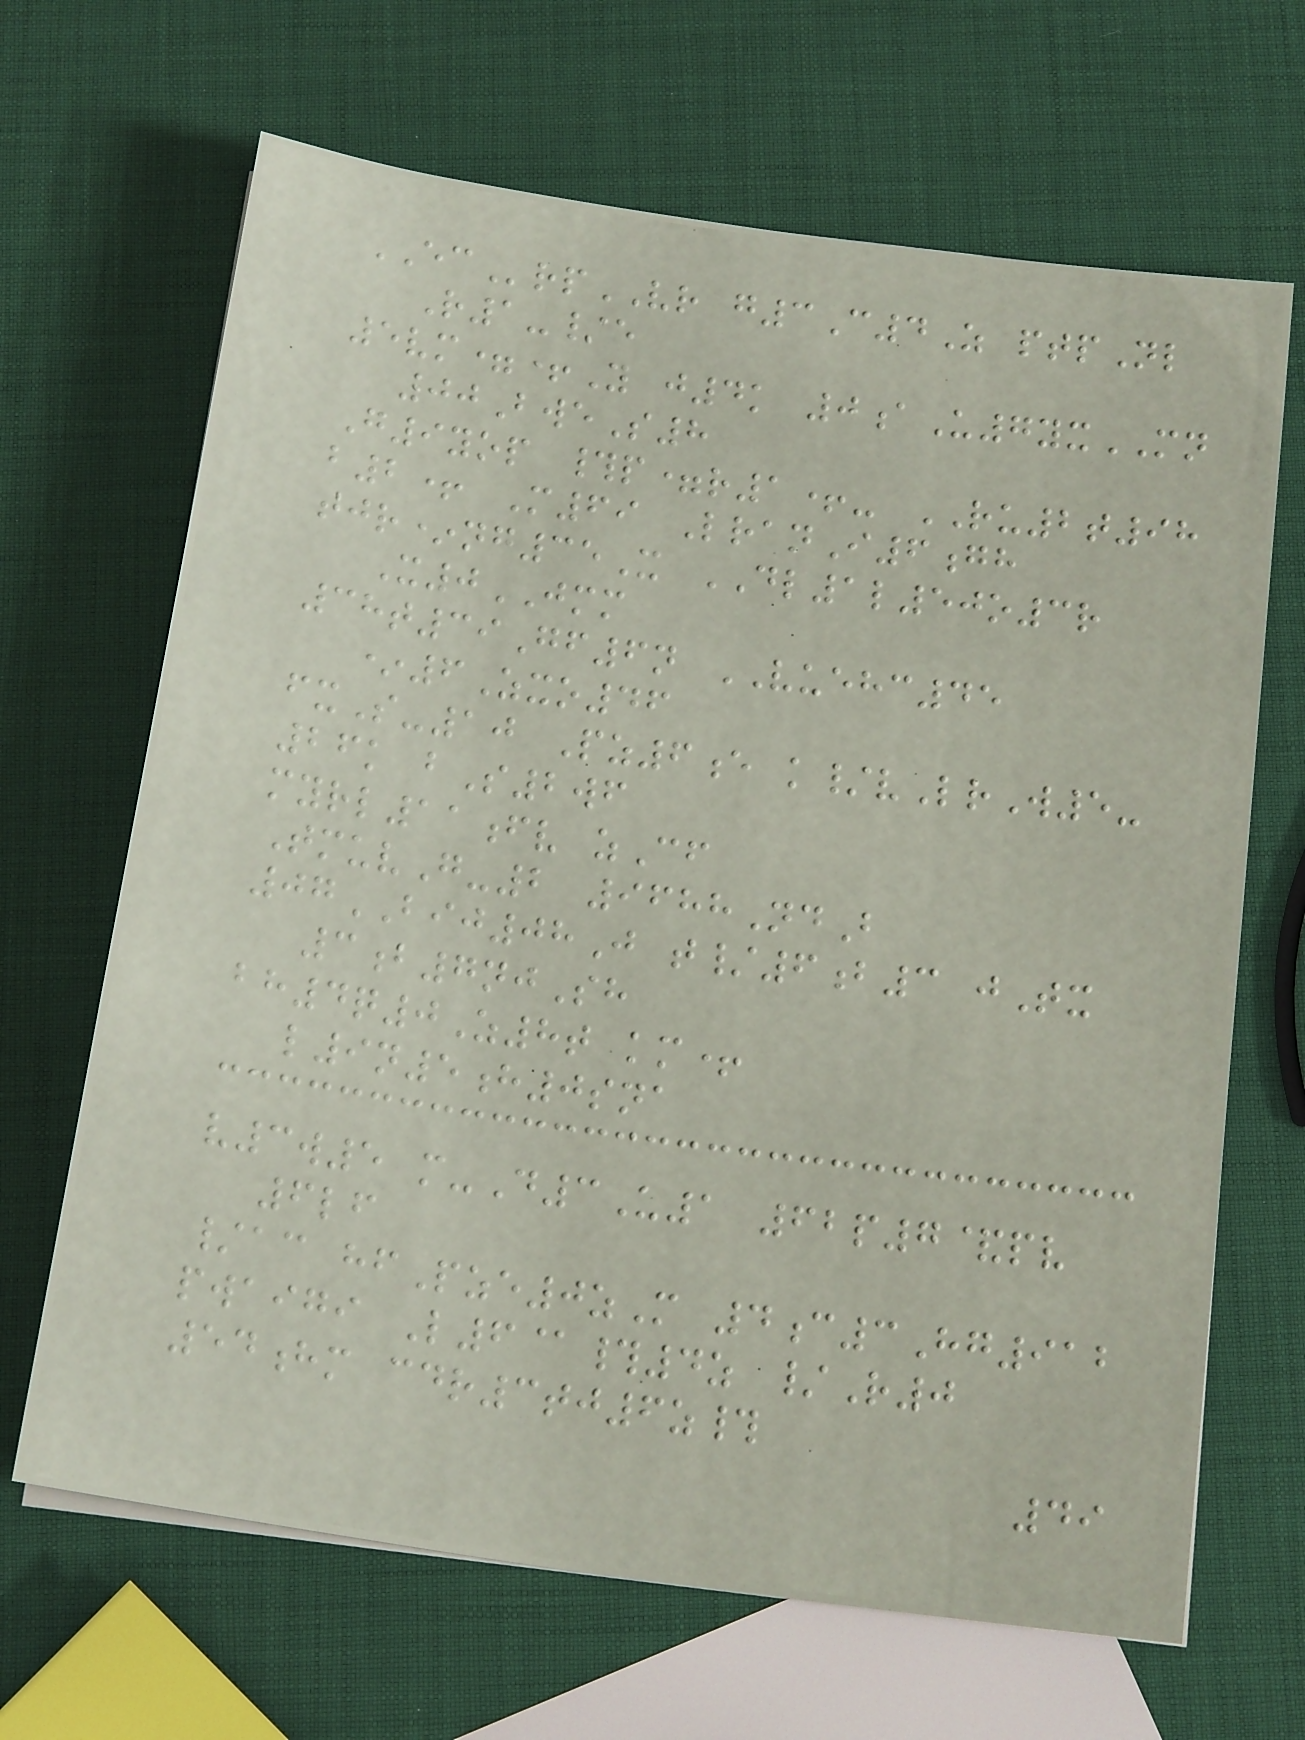ECrpVR g3C4Z ptpNl
R1-/e
5vm=+Y j4k 0aU7yxMN
00BweS8
G9yop #p=r1+- RU2t98
b2+ M69 LranI6gh
tjr*ng35X DL1l50o3r
X0JMM
38t39Gf6n VUEHC45
*6Zxo46
fxS-10 Pz6e k/vLrW5-
26k bS2wf
myrl11fv zCf
TmuvG-2 9688NdB
07BIJ08J t/6b3 jTx
3b7njSh
bh4q0Z8t km+
l9n5h0sna
v3w5 m-D3U1 62p7&pv
6lf
/ac hfPze0zM 4c3Hg912
pwaigi L6@#4z /R0
54hm cdr3tj6z#
49
